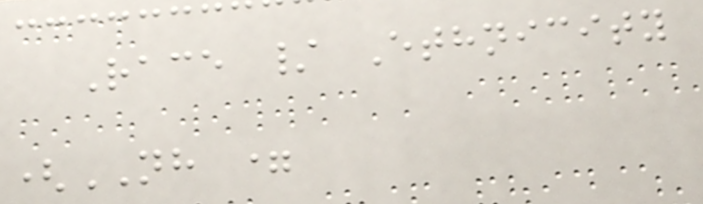Race / Ethnicity
(NH =
